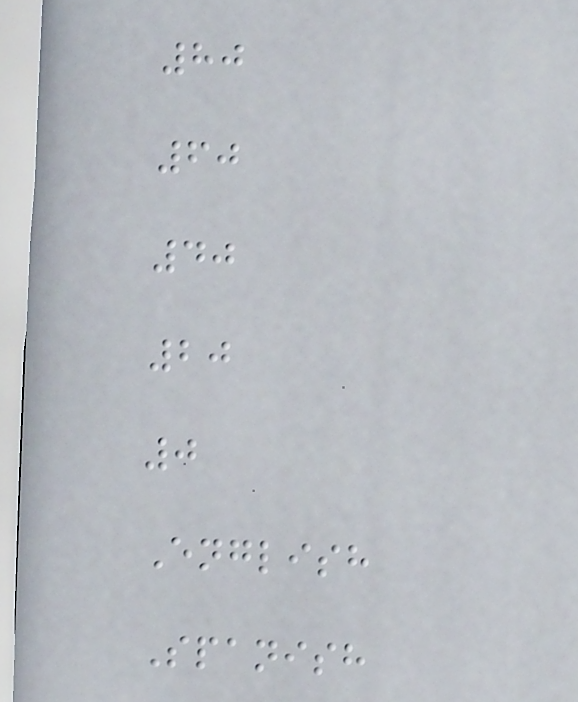80
60
40
20
0
English
Spanish
